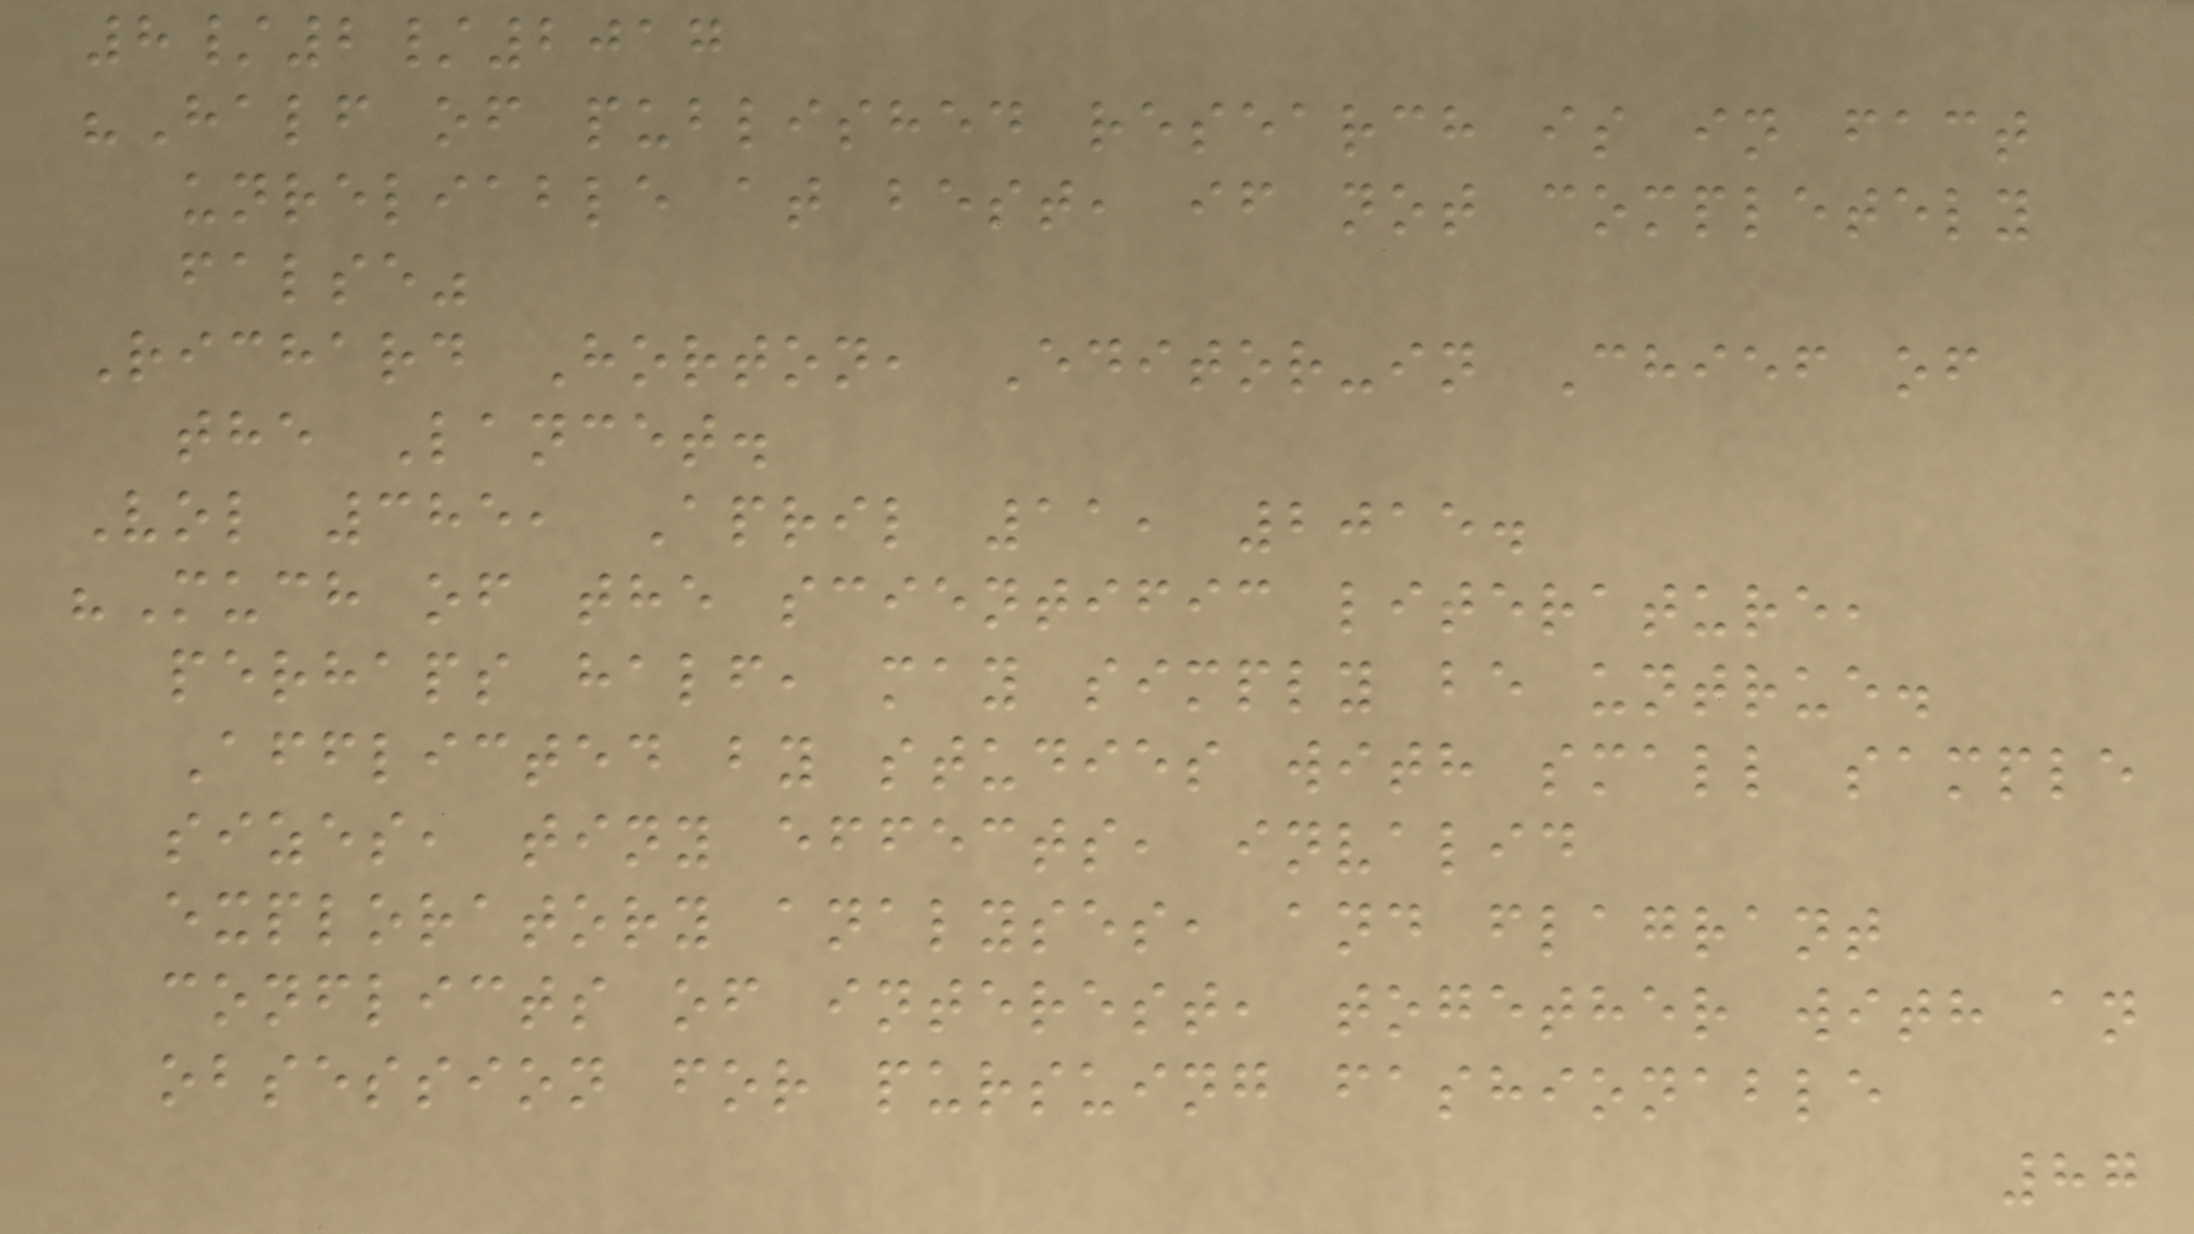8/2/2017
"Half of published research is in fact
unreliable at best, if not completely
false"
Richard Horton, Editor-in Chief of
the Lancet.
Vol 385, April 11, 2015.
"Much of the scientific literature,
perhaps half, may simply be untrue.
Afflicted by studies with small sample
sizes, tiny effects, invalid
exploratory analyses, and flagrant
conflicts of interest, together with an
obsession for pursuing fashionable
87
